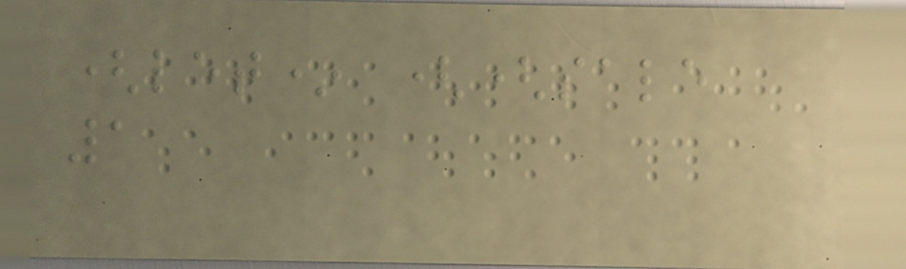(let* ((sale
1
